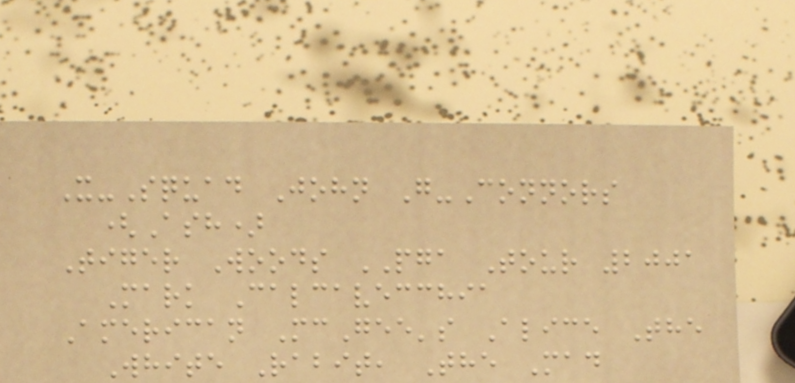X-Squad John G-Connors
(Ash)
Tiger Woods PGA Tour 2001
Mark Calcavecchia
American McGee's Alice The
White Rabit, The Mad
